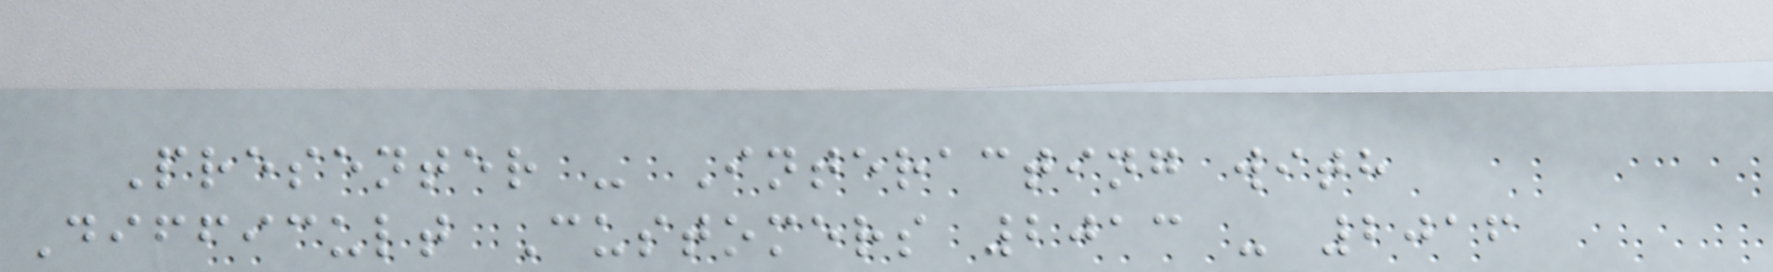Presenter - Interacting with
Difficult Customers 2013 - 2016
